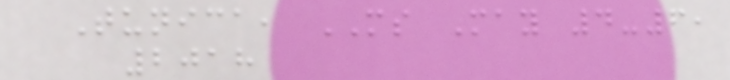Tunica, MS May 4-6,
2018
